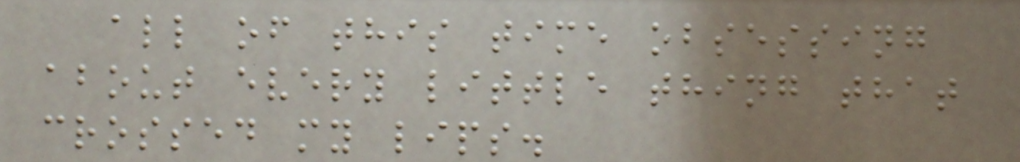all of this time obsessing
about every little thing that
crossed my lips.
